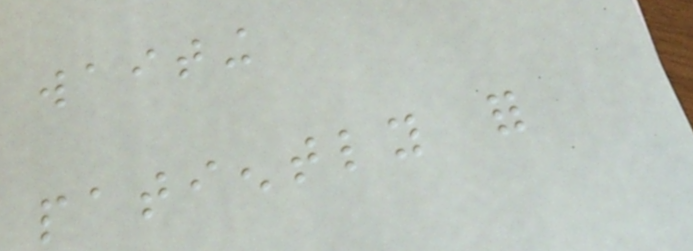waiting
patiently for
